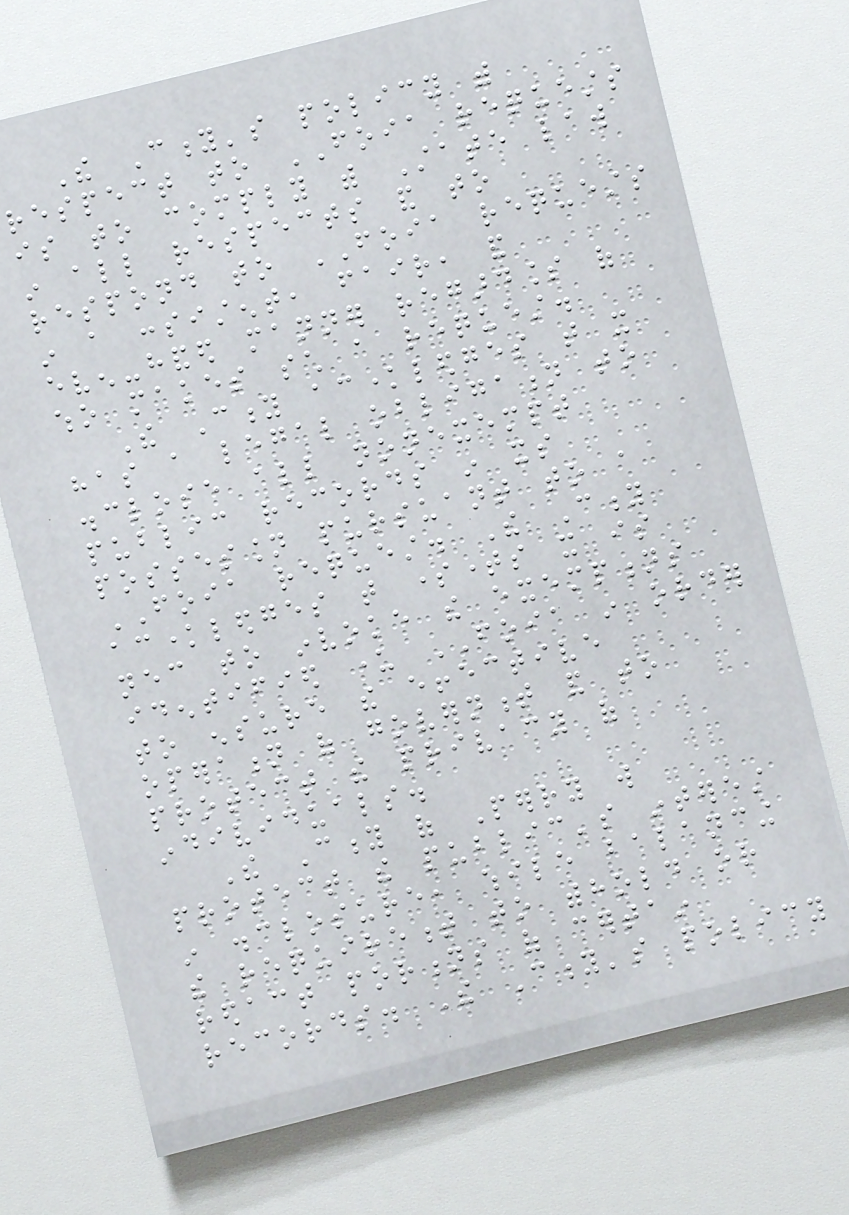The City's policy with
respect to FOIA requests
is to comply with State law
in all respects and to
respond to FOIA requests
in a consistent, fair, and
even-handed manner regardless of
who makes such a request.
The City acknowledges that it
has a legal obligation to
disclose all nonexempt
public records in its
possession pursuant to a
FOIA request. The City
acknowledges that sometimes it is
necessary to invoke the exemptions
identified under FOIA in order
to ensure the effective
operation of government and to
protect the privacy of
individuals.
The City of Perry will
protect the public's interest
in disclosure, while balancing
the requirement to withhold or
redact portions of certain
records. The City's policy
